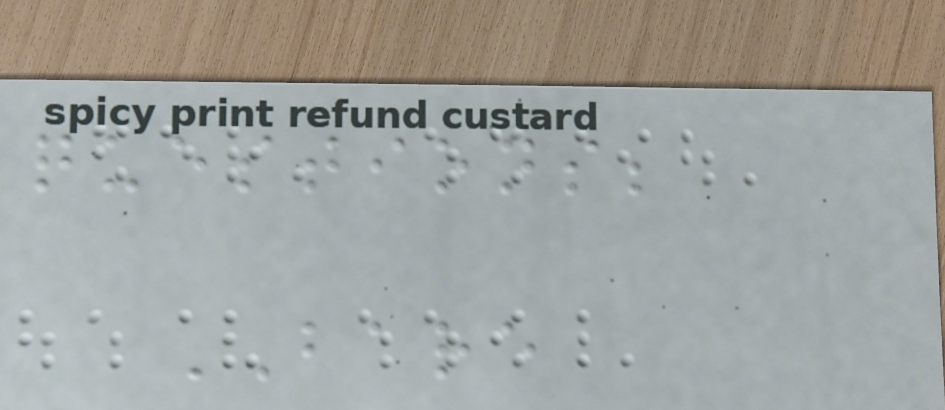questions;
BARE
